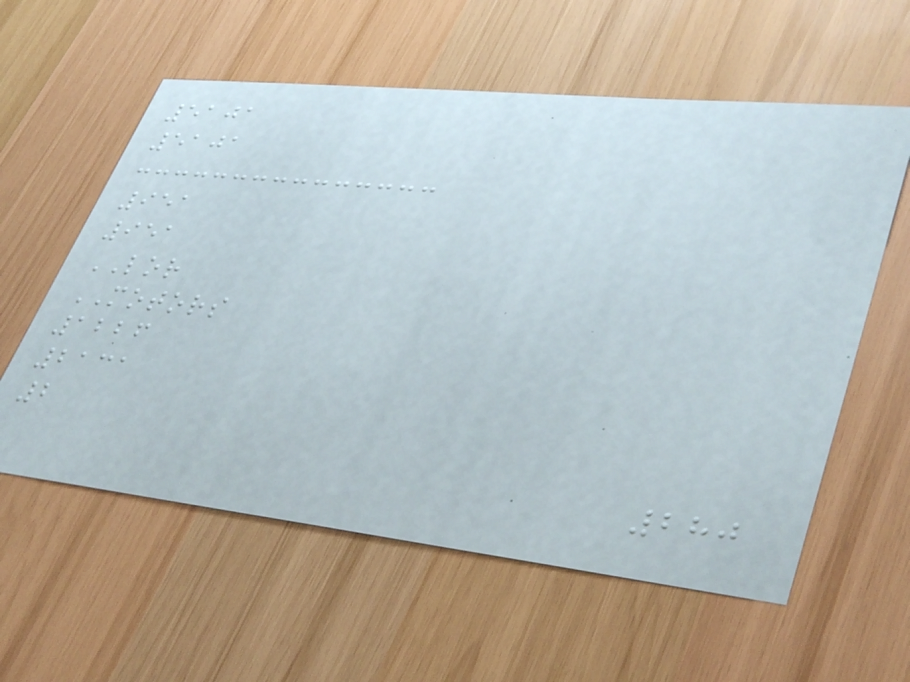5101
5101
951
951
LOR
MOTORS
1226
2131
2
280
